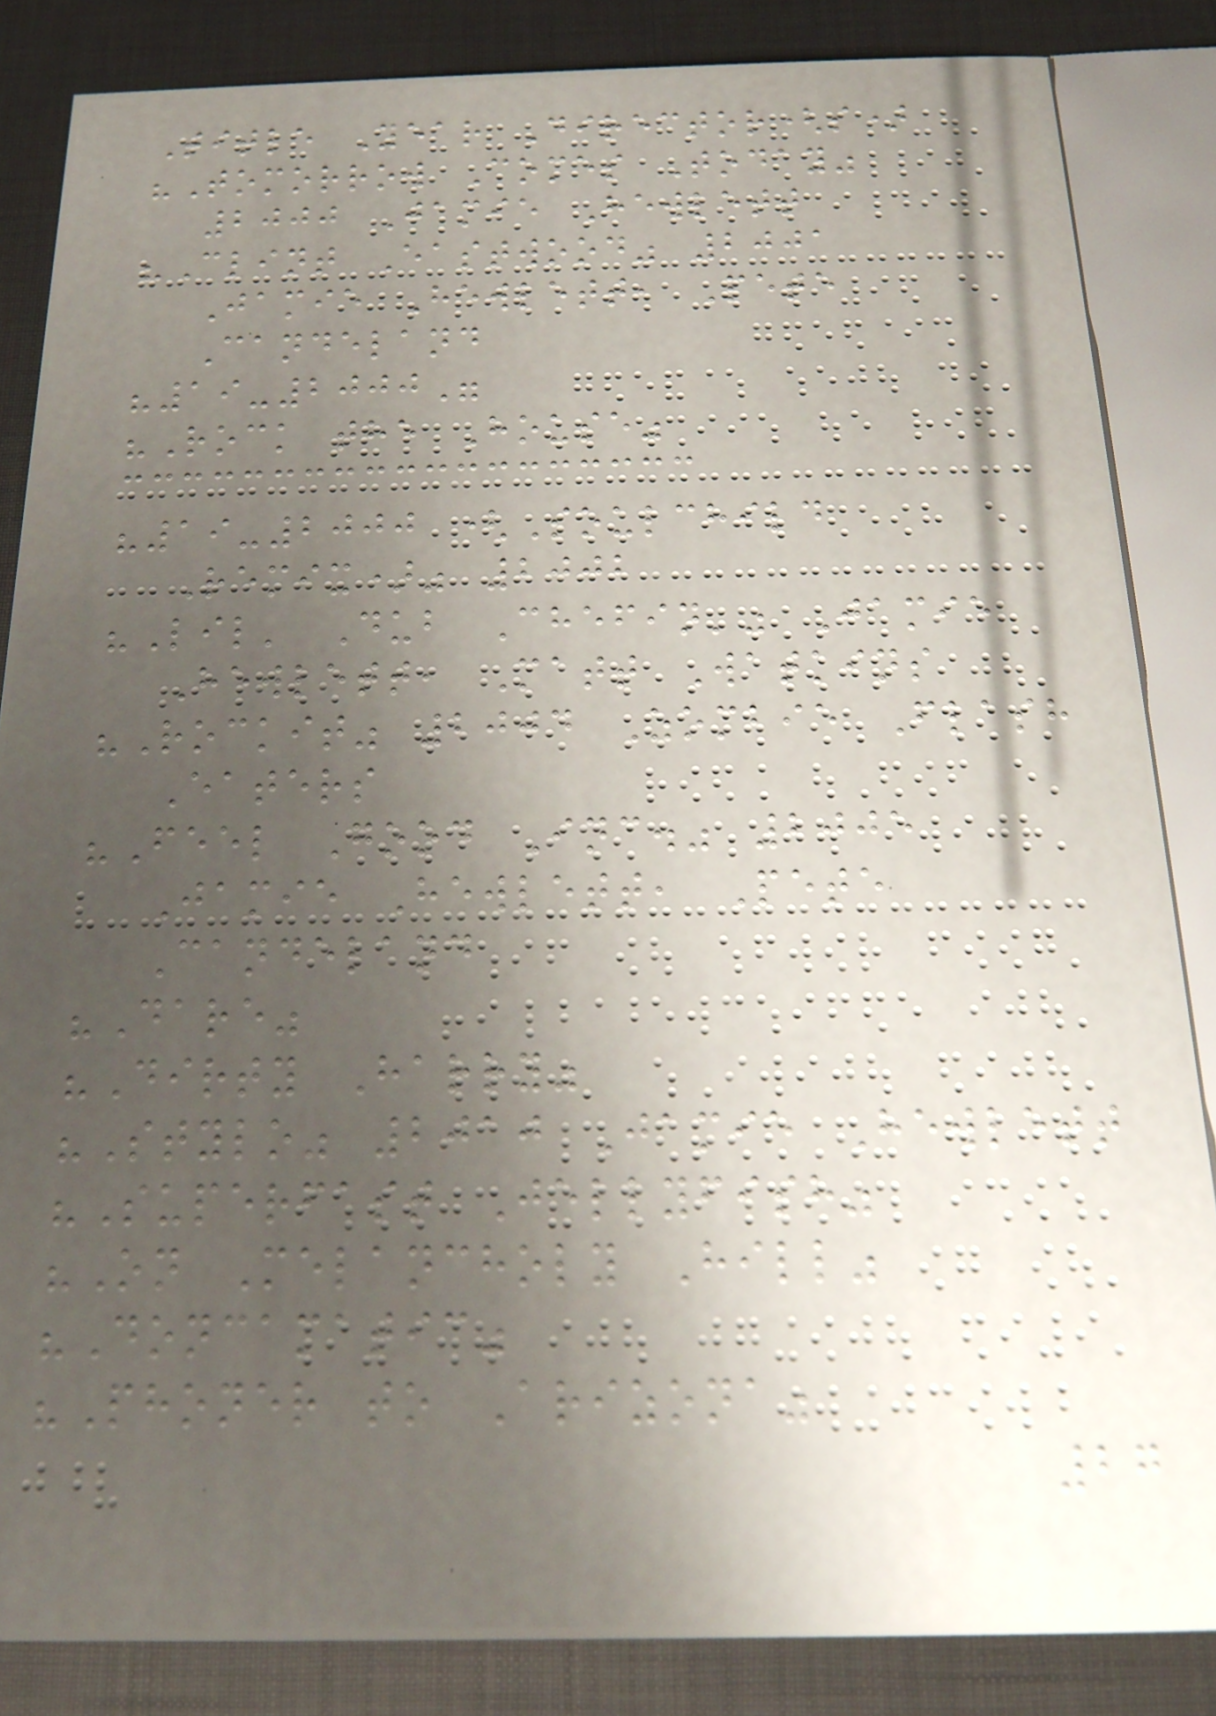Title Year Director(s)
"Tomorrow Comes Today"
2000 Jamie Hewlett
"Clint Eastwood" 2001
Jamie Hewlett, Pete
Candeland
"19-2000"
"Rock the House"
"19-2000 (Soulchild
Remix)" 2002
"Lil' Dub Chefin'" Jamie
Hewlett, Matt Watkins
"Rockit" 2004 Zombie Flash
Eaters
"Feel Good Inc." 2005
Jamie Hewlett, Pete
Candeland
"Dare"
"Dirty Harry"
"Stylo" 2010 Jamie Hewlett
"Superfast Jellyfish"
"On Melancholy Hill"
"Doncamatic"
"Phoner to Arizona"
27
